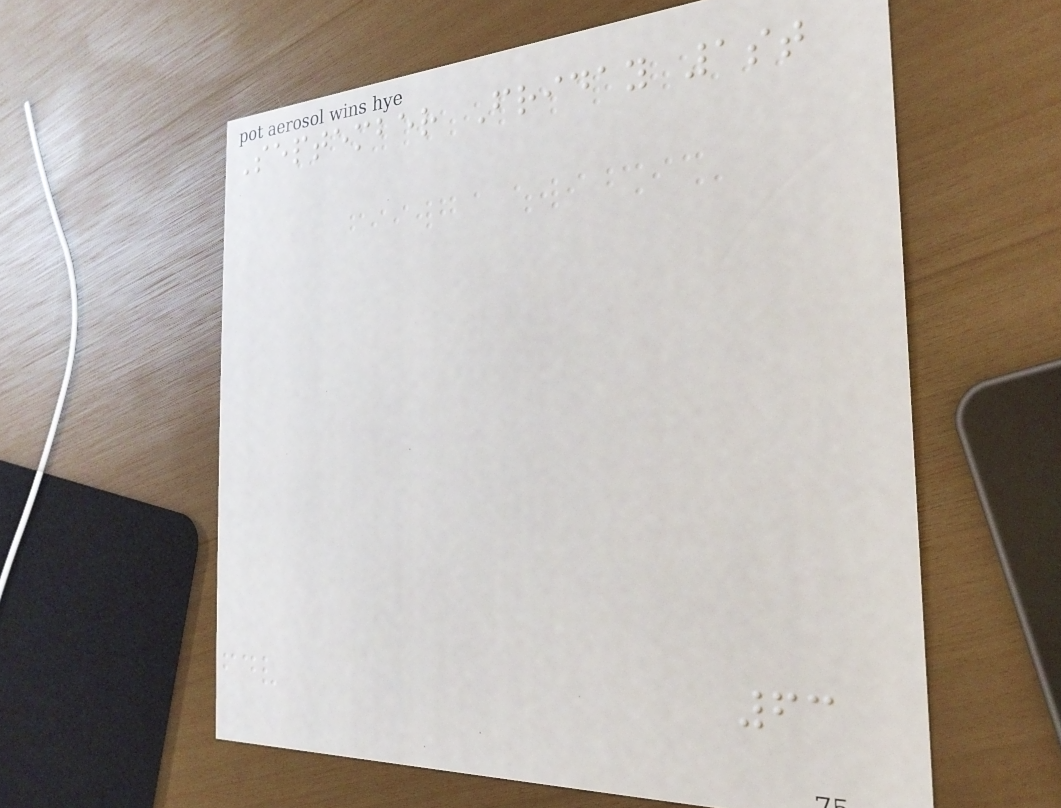September Friday 1st
63
